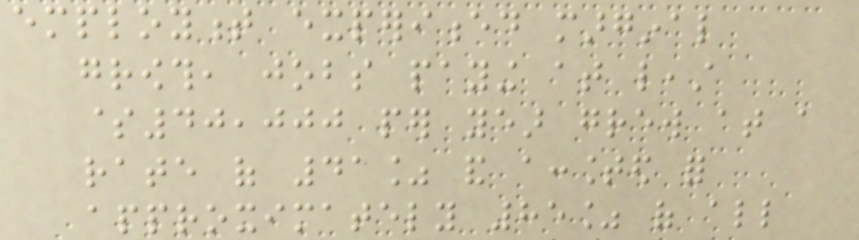employment experienced marginal
growth, jobs paying at least
$40,000 per year grew at a
rate of 41% and accounted for
approximately 85% of all
